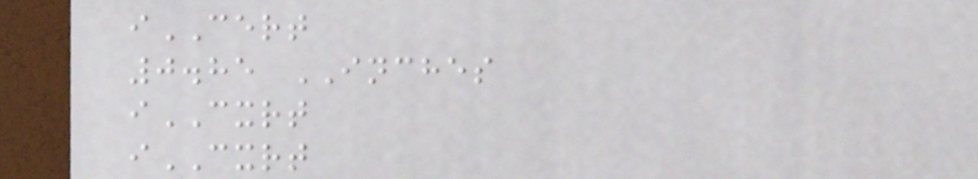iCERT
0.85 INCHES
iCXRT
iCXRT
